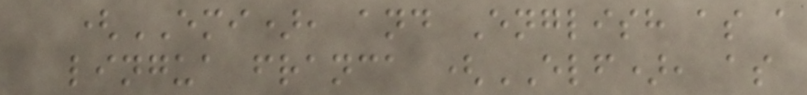(EMI), and English as a
lingua franca (ELF), as
